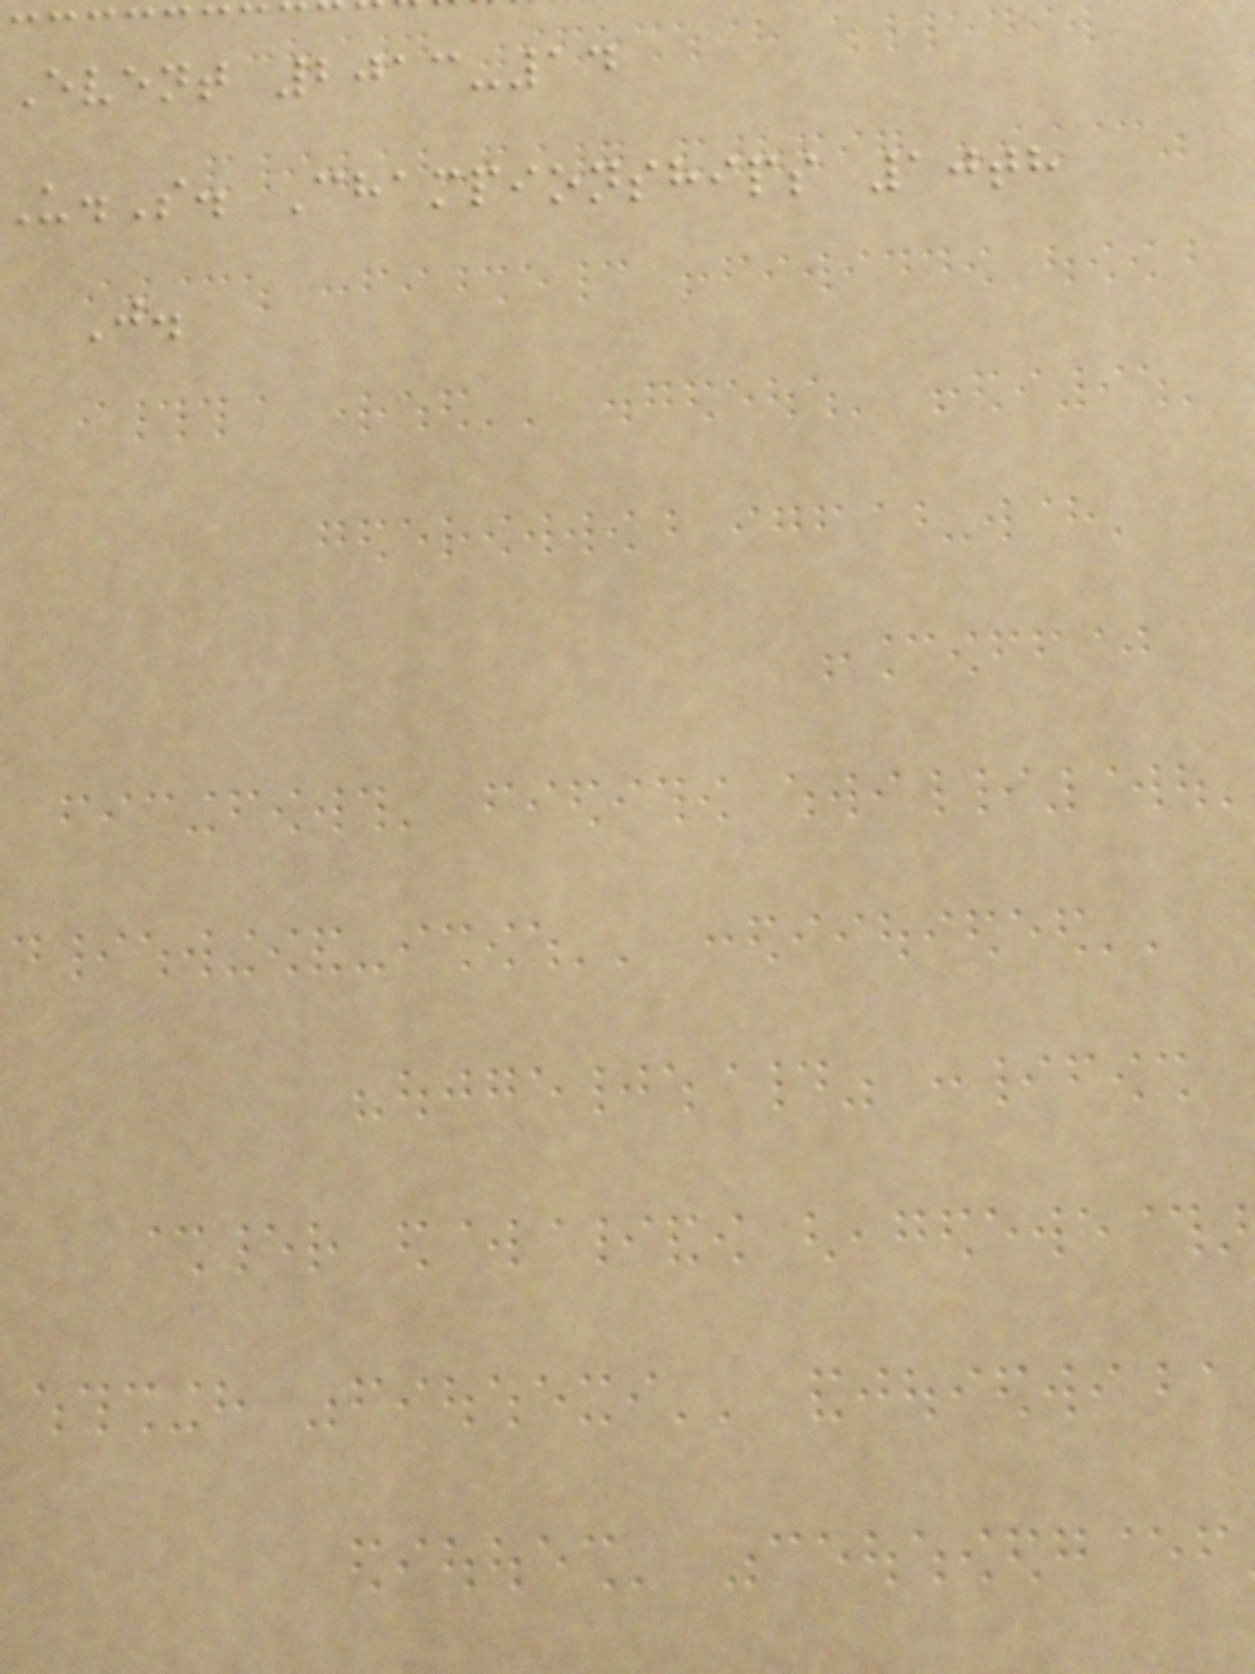Event 2013-14
.S. Championships 10th
J.
